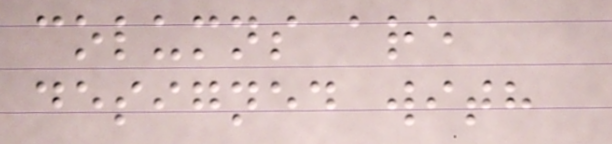columns are
designed with
